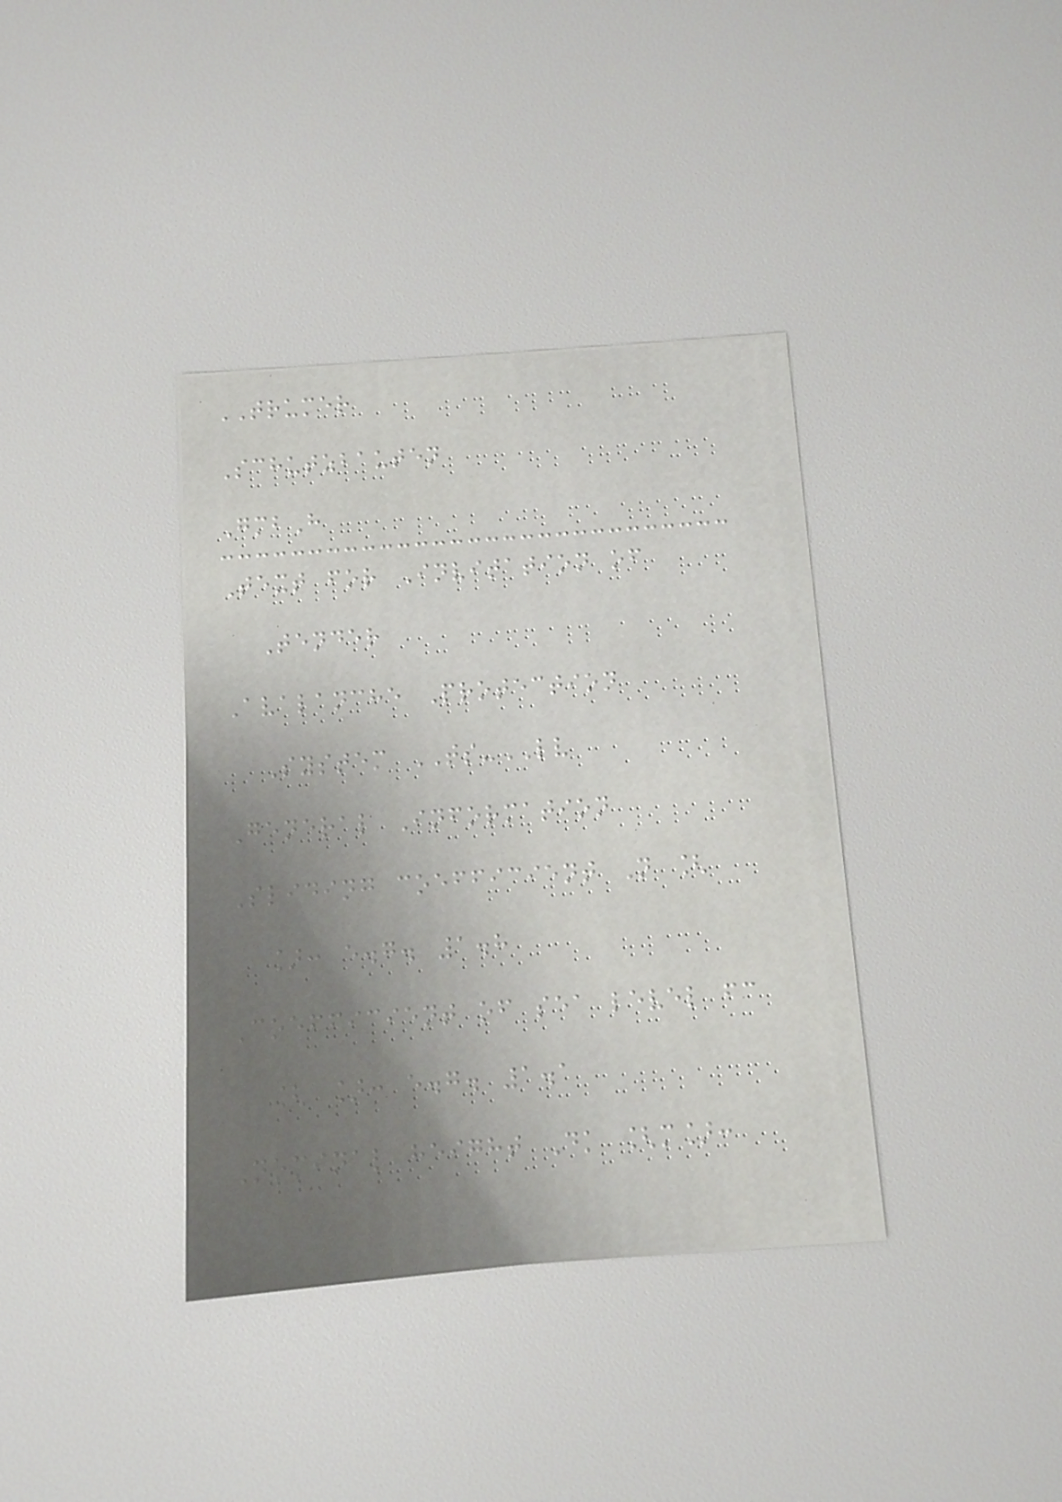TRUMER
Schutzbauten
GmbH
Text for Invitation of
Tender
Avalanche Protection
System TS-LV
General Information
Sliding coefficient N [
]: e.g. 1.8
Coefficient of sea level fc
[ ]: e.g. 1.1
Nominal height Dk [m]:
